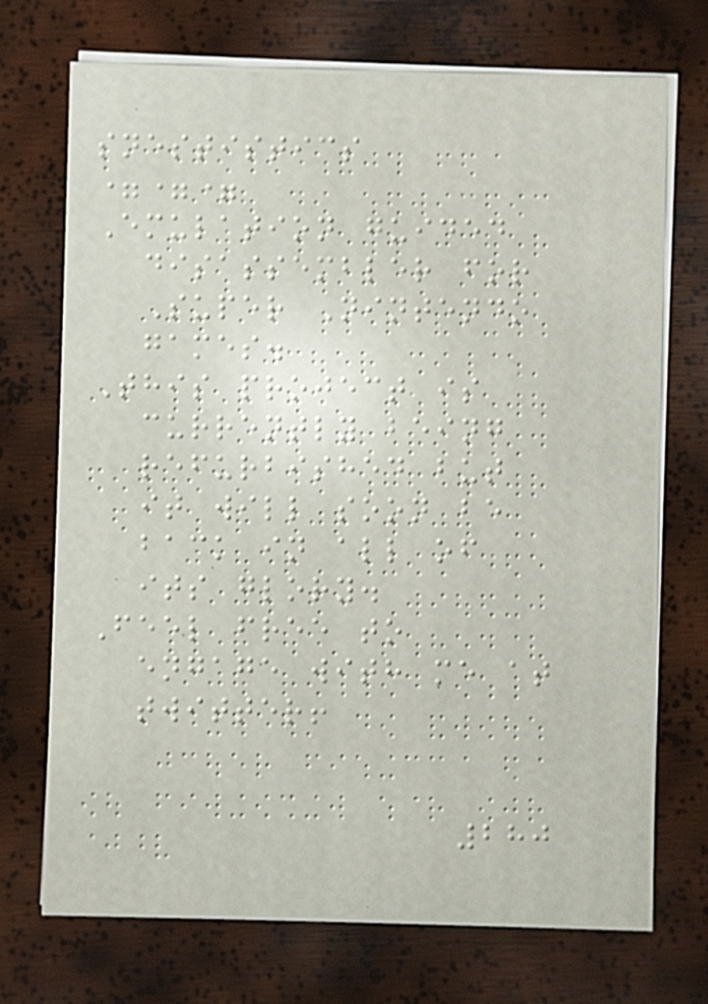snestistics
===
Emulation guided
disassembler for
Super Nintendo
games.
This project is
currently being
refurbished but
it will soon be
back in all of
its glory.
Feel free to
engage with me at
twitter!
280
